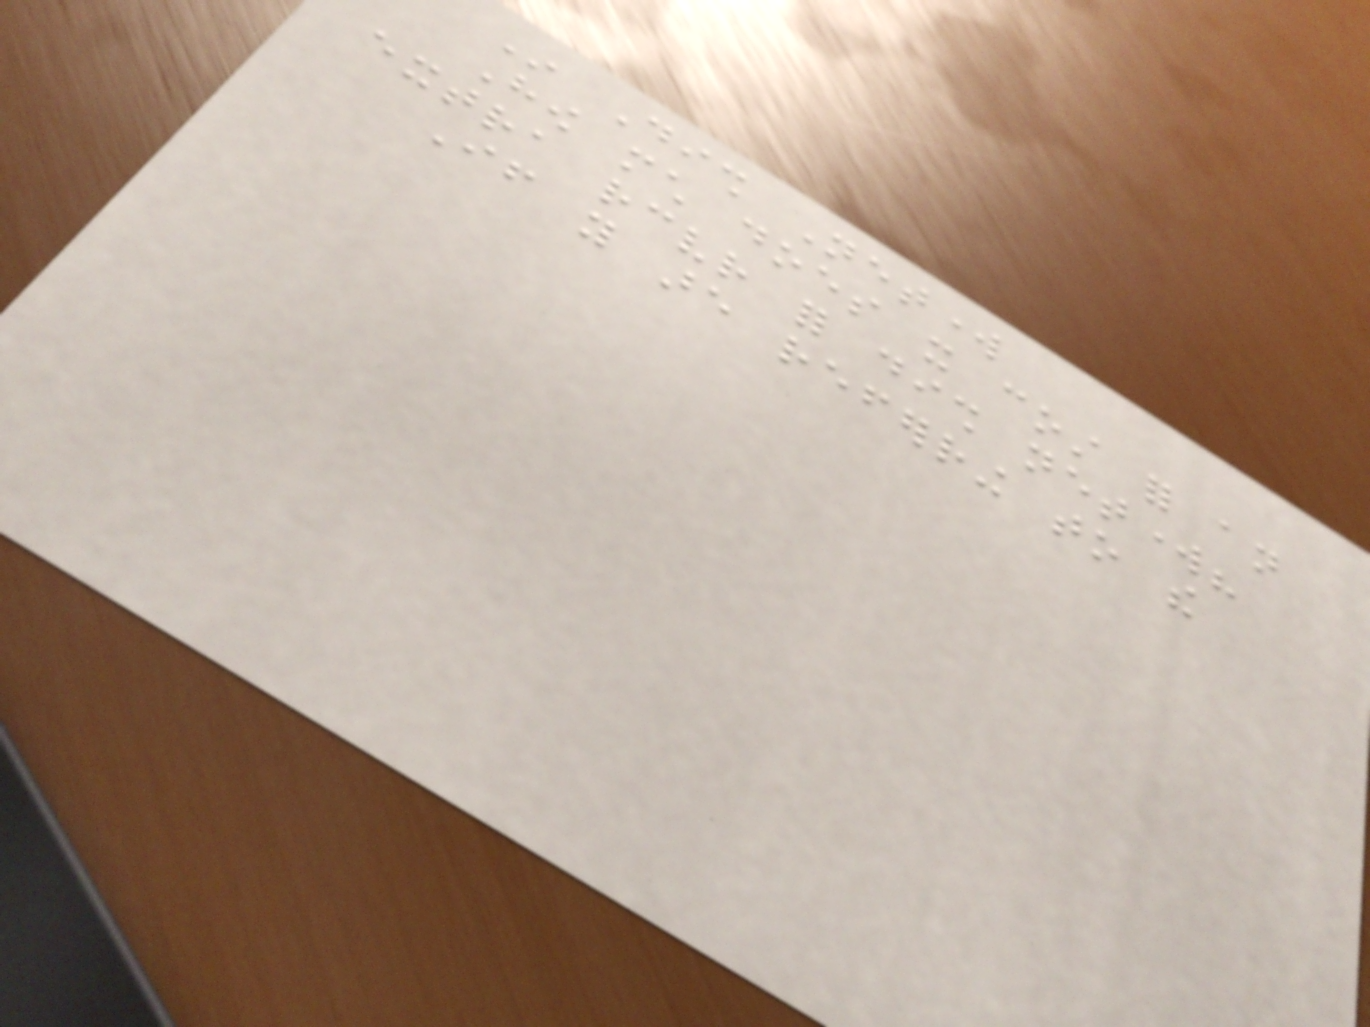In Dish Network
How much does it cost for an
extra receiver for dish network?
If you are referring to the
